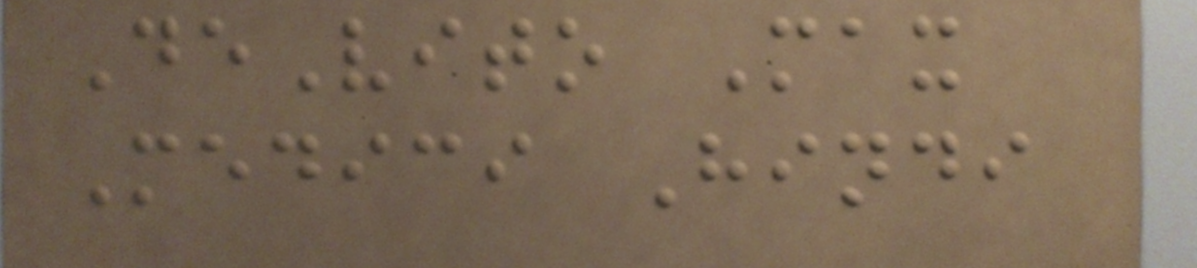DeVito Max
Medici Hindi
